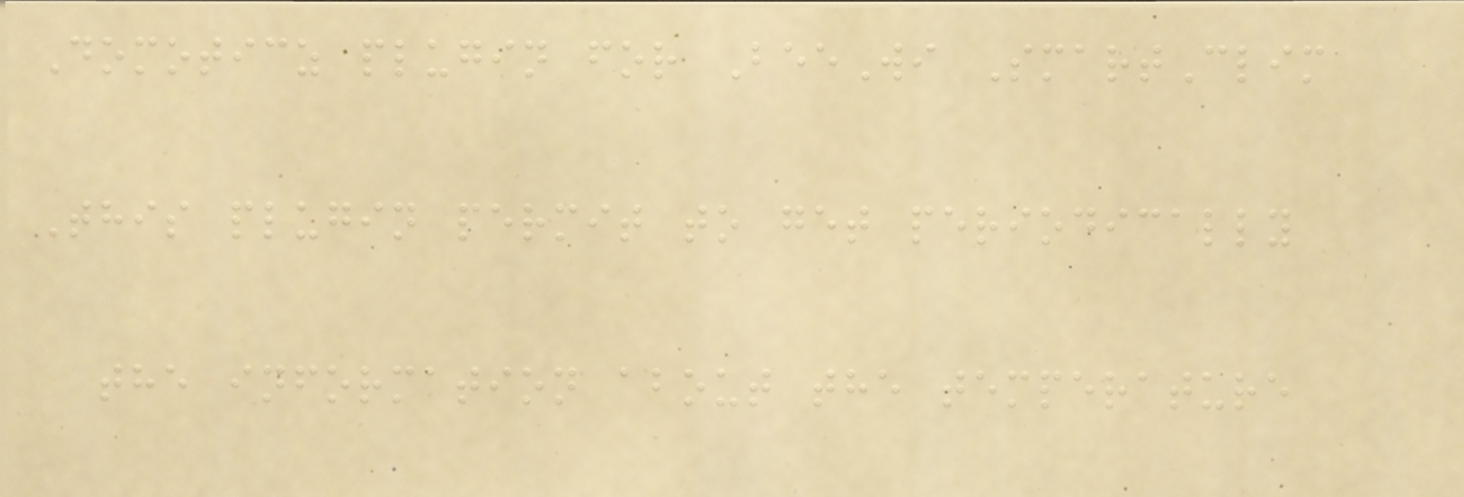Domoticz plugin for BeeWi SmartClim
This plugin permit to get periodically
the information about the temperature
